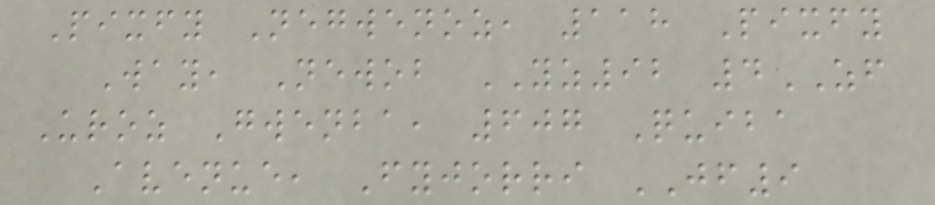Pixfy Negwenoz, 118 Pixfy
Way, Newob YZ92 4ZF
Uroz Gwenba, 607 Quiba
Avenue, Fyjorri JF9
